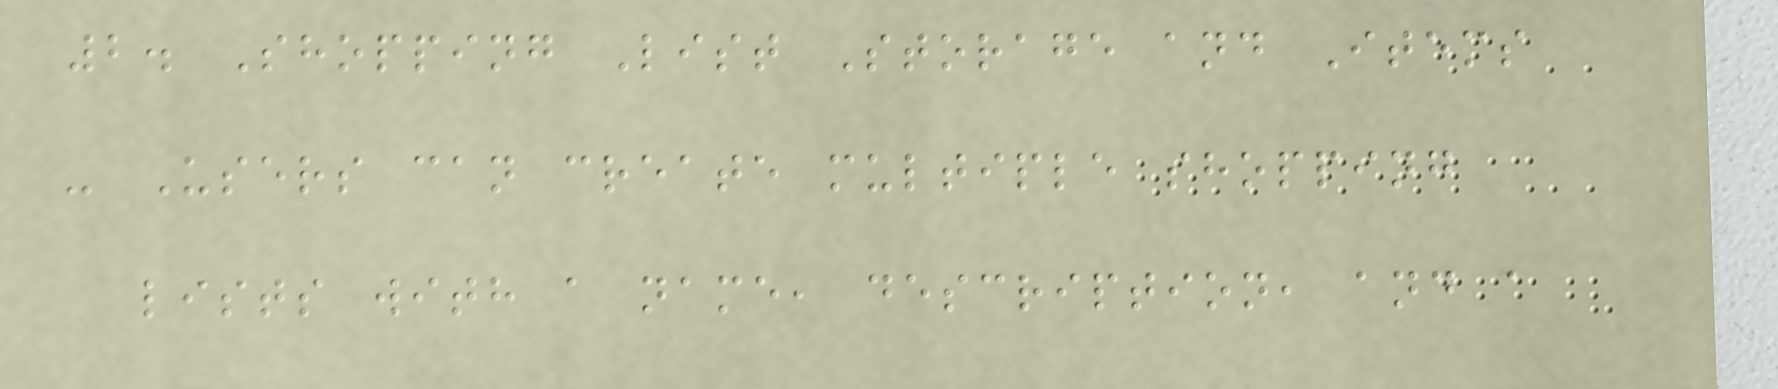2. Shopping List Storage and Items
- Users can create multiple shopping
lists with a name, description, and a
